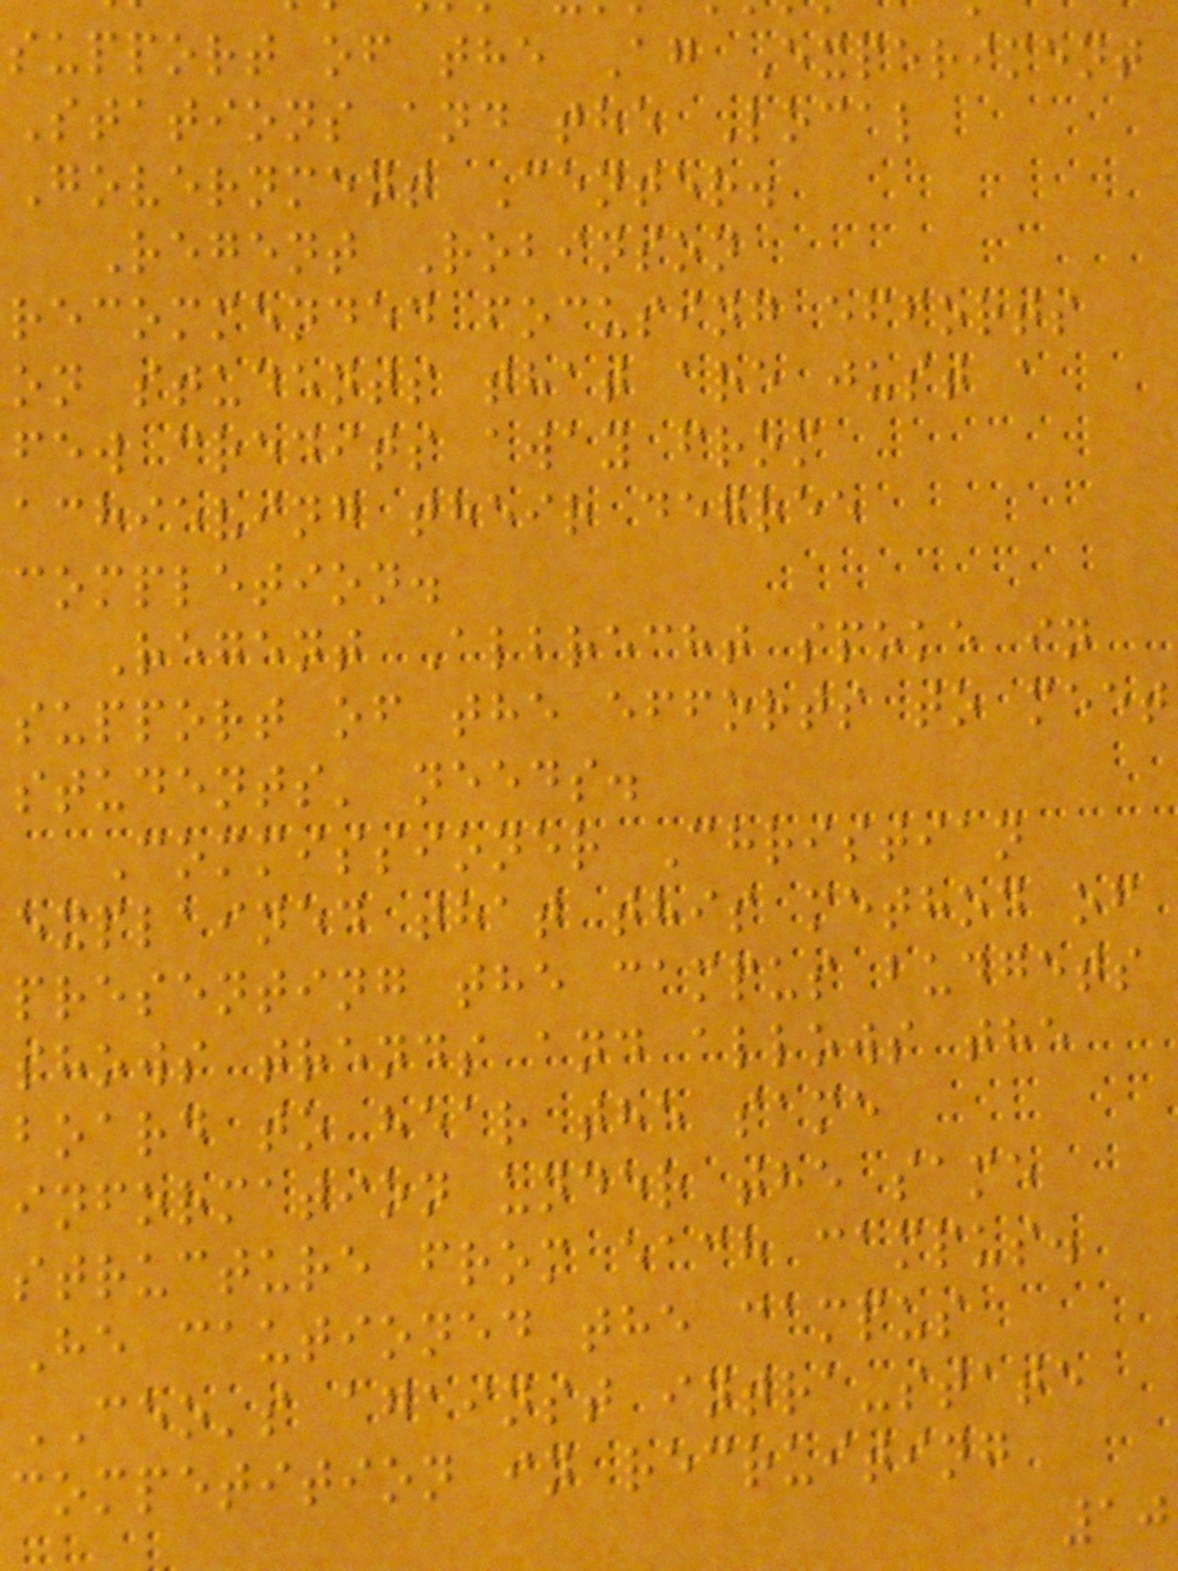support of the Ag Experiment
Stations and the Local
Government Center.
Regent Robinson
recommended focusing efforts
on students that are just a
few credits away from
achieving their degree
completion.
Regent Albrecht spoke in
support of the efforts to meet
students' needs.
Commissioner Christian
explained that this method of
presenting the campus budgets
shows trends and allows the
board to hear the same
information under the same
structure from each campus.
He cautioned the campus
CEO's against intra-state
competition in recruiting
